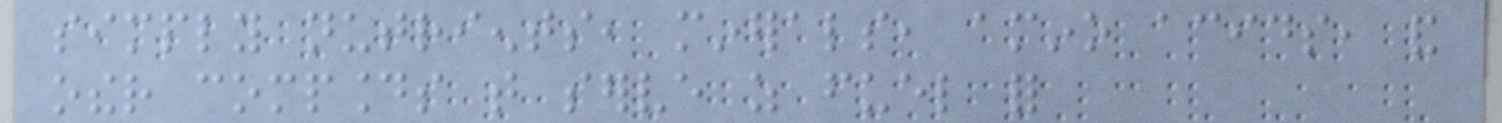simply nutrients, minerals, amino acids, and
other compounds that serve as fuel for
